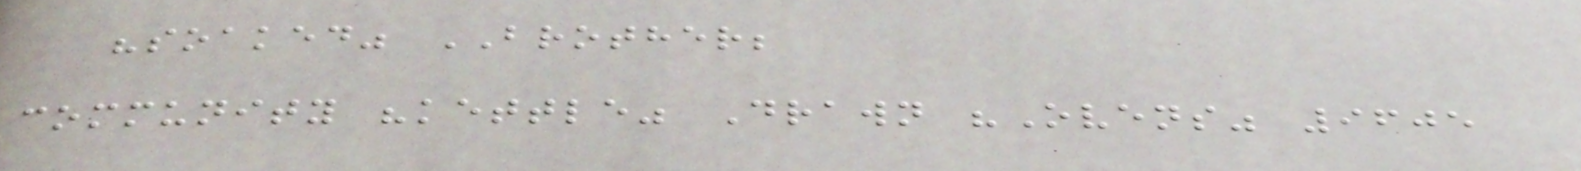"soaked" BROTHER;
community "kettle" Drawn "Ovens" 9605
